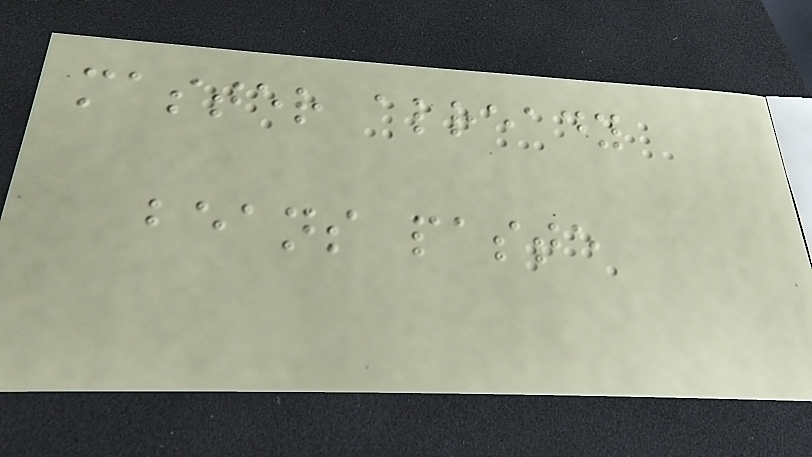master already
beans paste
